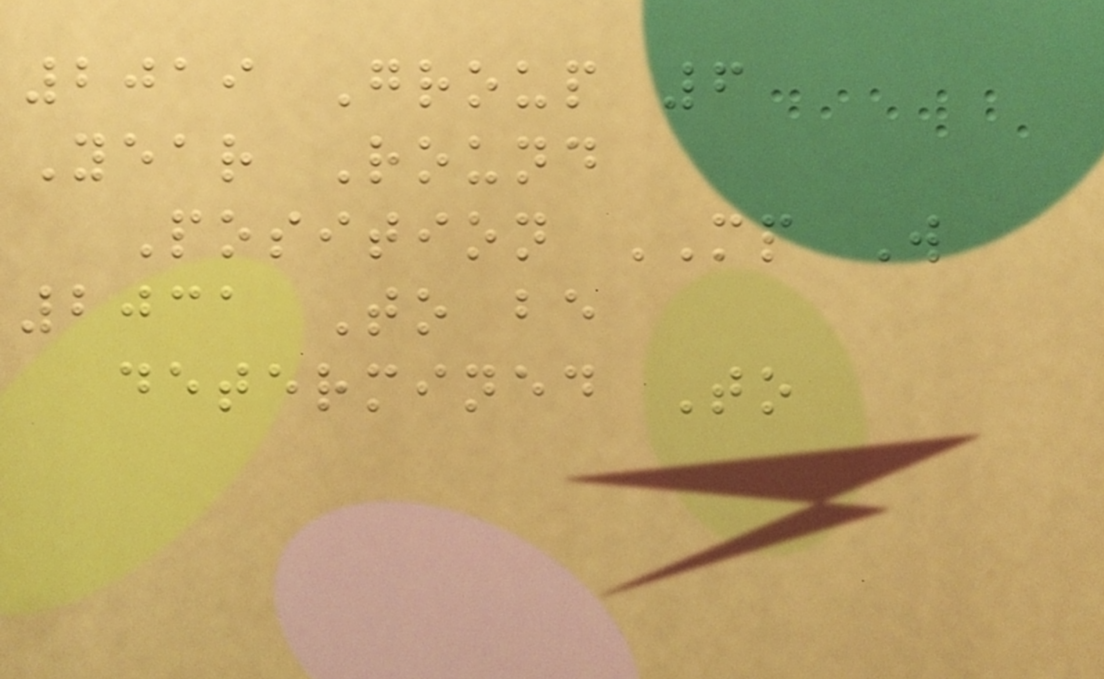2019 Group 6
Year Round
Position MP W
2031 To be
determined To
